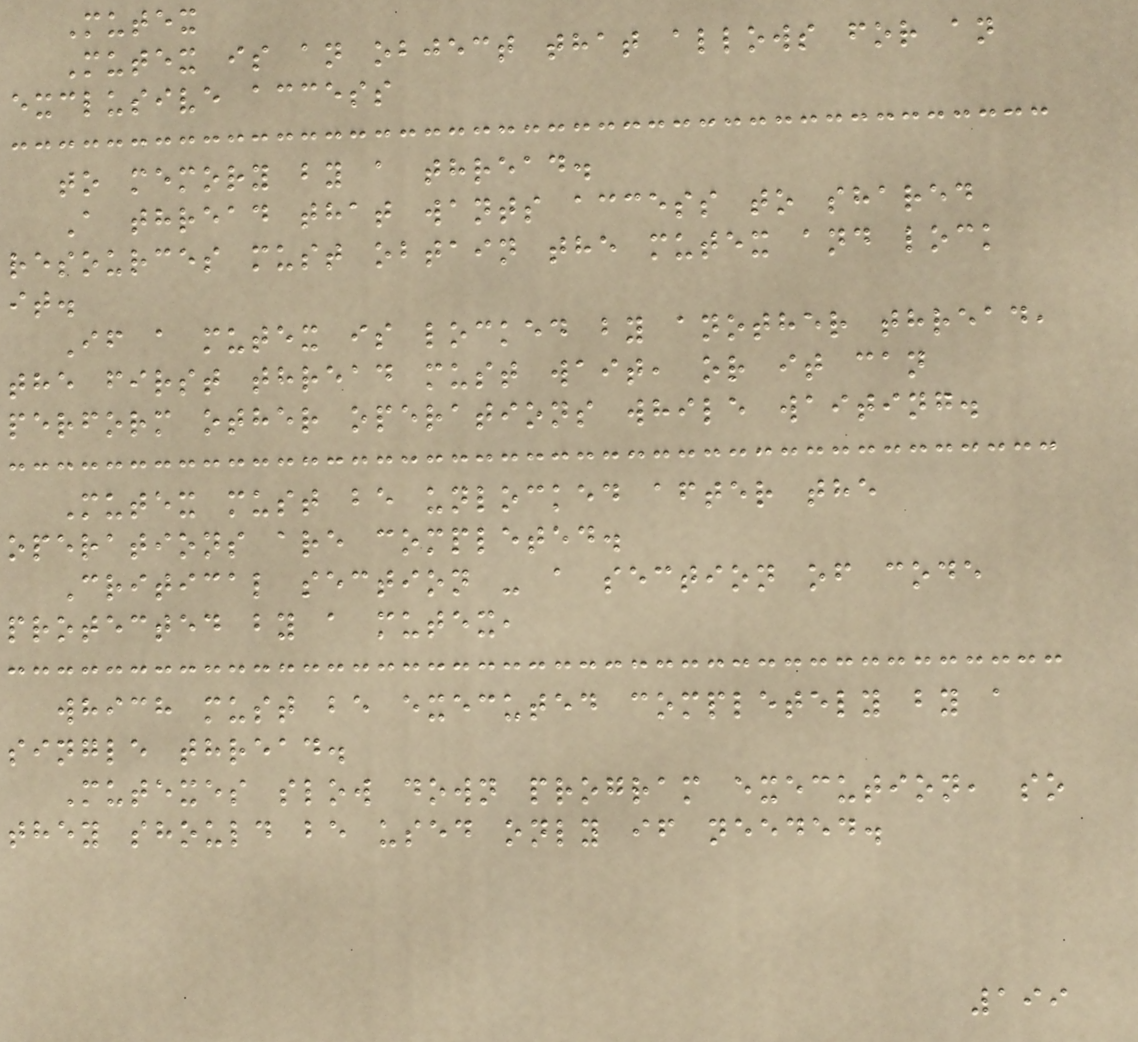Mutex
Mutex is an object that allows for an
exclusive access
to memory by a thread.
A thread that wants access to shared
resources must obtain the mutex and lock
it.
If a mutex is locked by another thread,
the first thread must wait, or it can
perform other operations while waiting.
Mutex must be unlocked after the
operations are completed.
Critical section - a section of code
protected by a mutex,
which must be executed completely by a
single thread.
Mutexes slow down program execution, so
they should be used only if needed.
199
